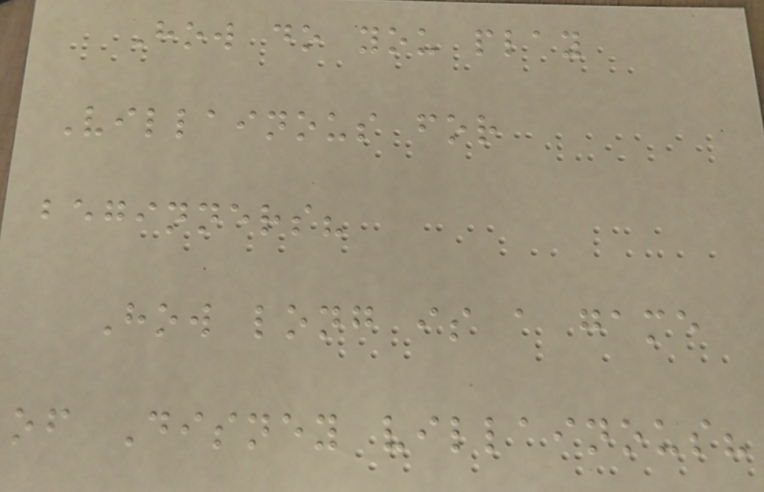How do you play
Villainous for
beginners?
How long is a game
of Disney villainous?
